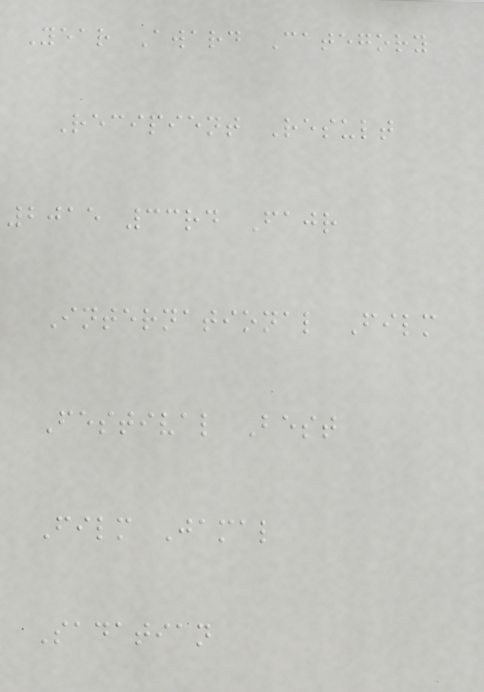Year Award Category
Recipient Result
2015 33rd Fajr
International Film
Festival Best
Film Jamal
Sadatian
